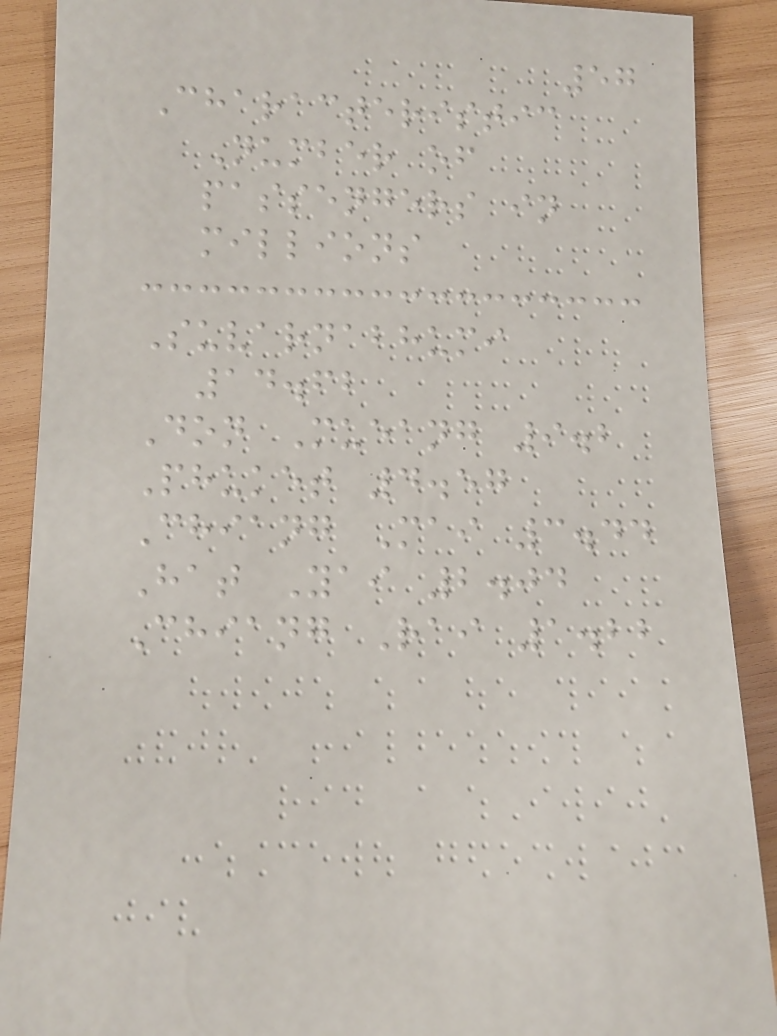57
Characteristic
Number of
passengers in
millions
Suvarnabhumi
14.62
Don Mueang 9.2
Phuket 4.57
Chiang Mai 3.44
Hat Yai 2.04
Chiang Rai 1.22
